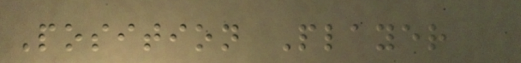Position Player
